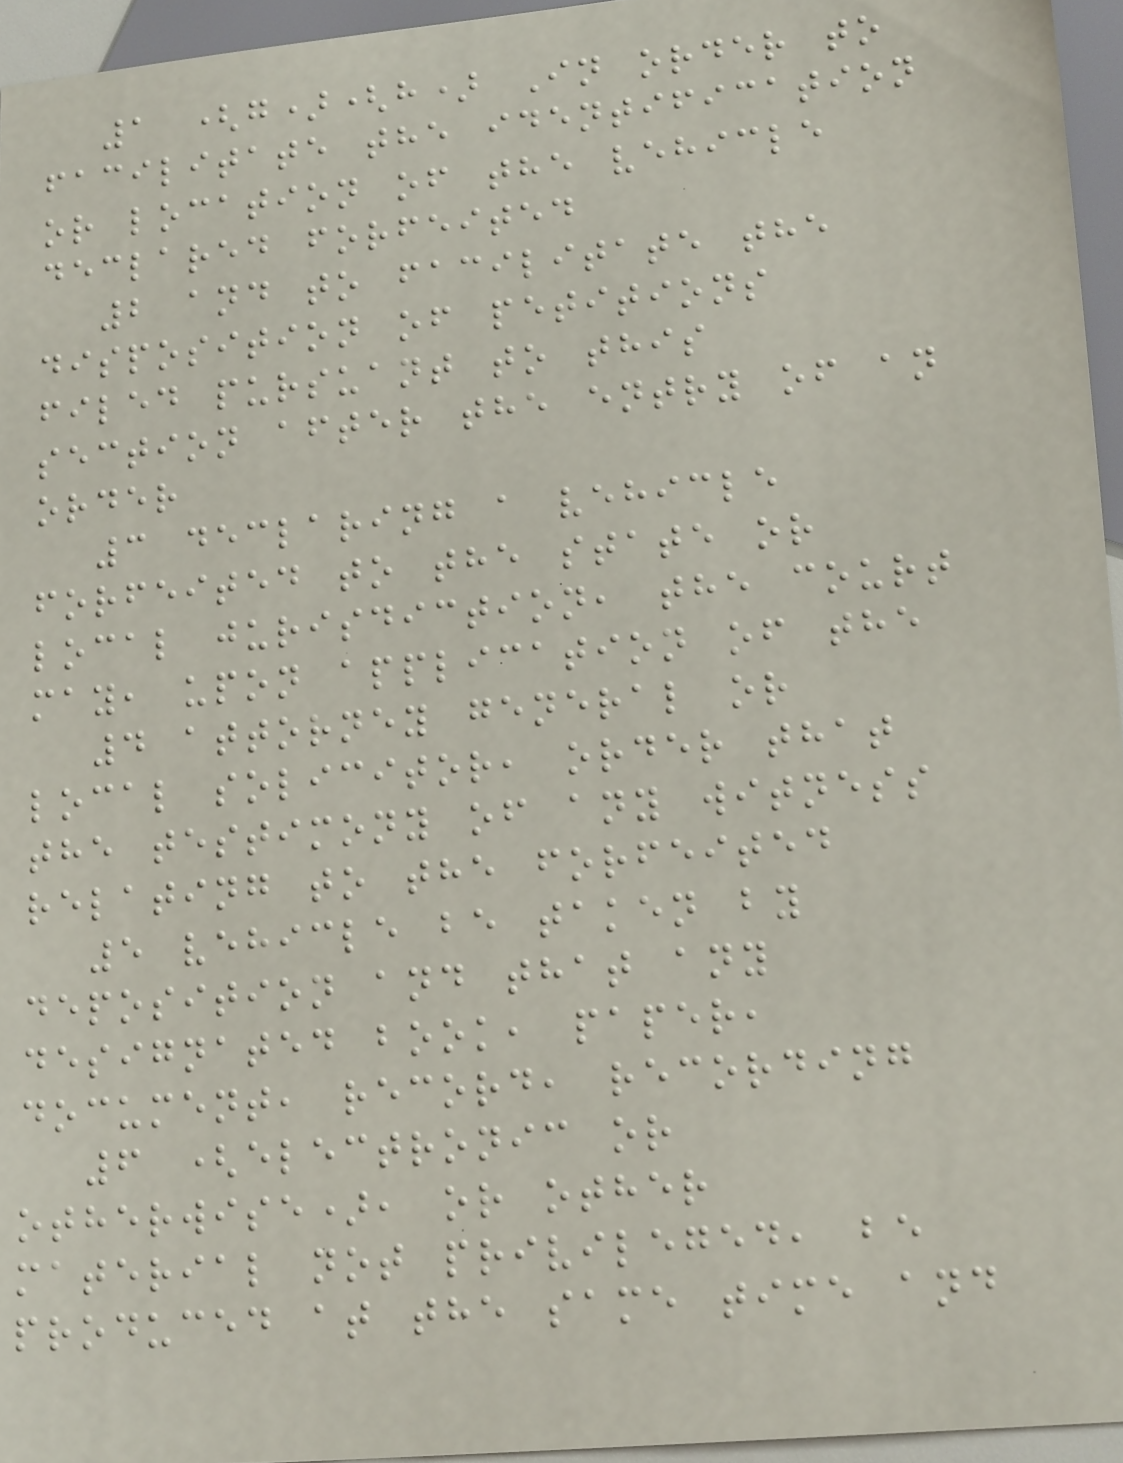1 (g)(h) In order to
facilitate the identification
or location of the vehicle
declared forfeited
2 and to facilitate the
disposition of petitions
filed pursuant to this
section after the entry of an
order
3 declaring a vehicle
forfeited to the state or
local jurisdiction, the court
may, upon application of the
4 attorney general or
local solicitor, order that
the testimony of any witness
relating to the forfeited
5 vehicle be taken by
deposition and that any
designated book, paper,
document, record, recording
6 (electronic or
otherwise), or other
material not privileged, be
produced at the same time and
